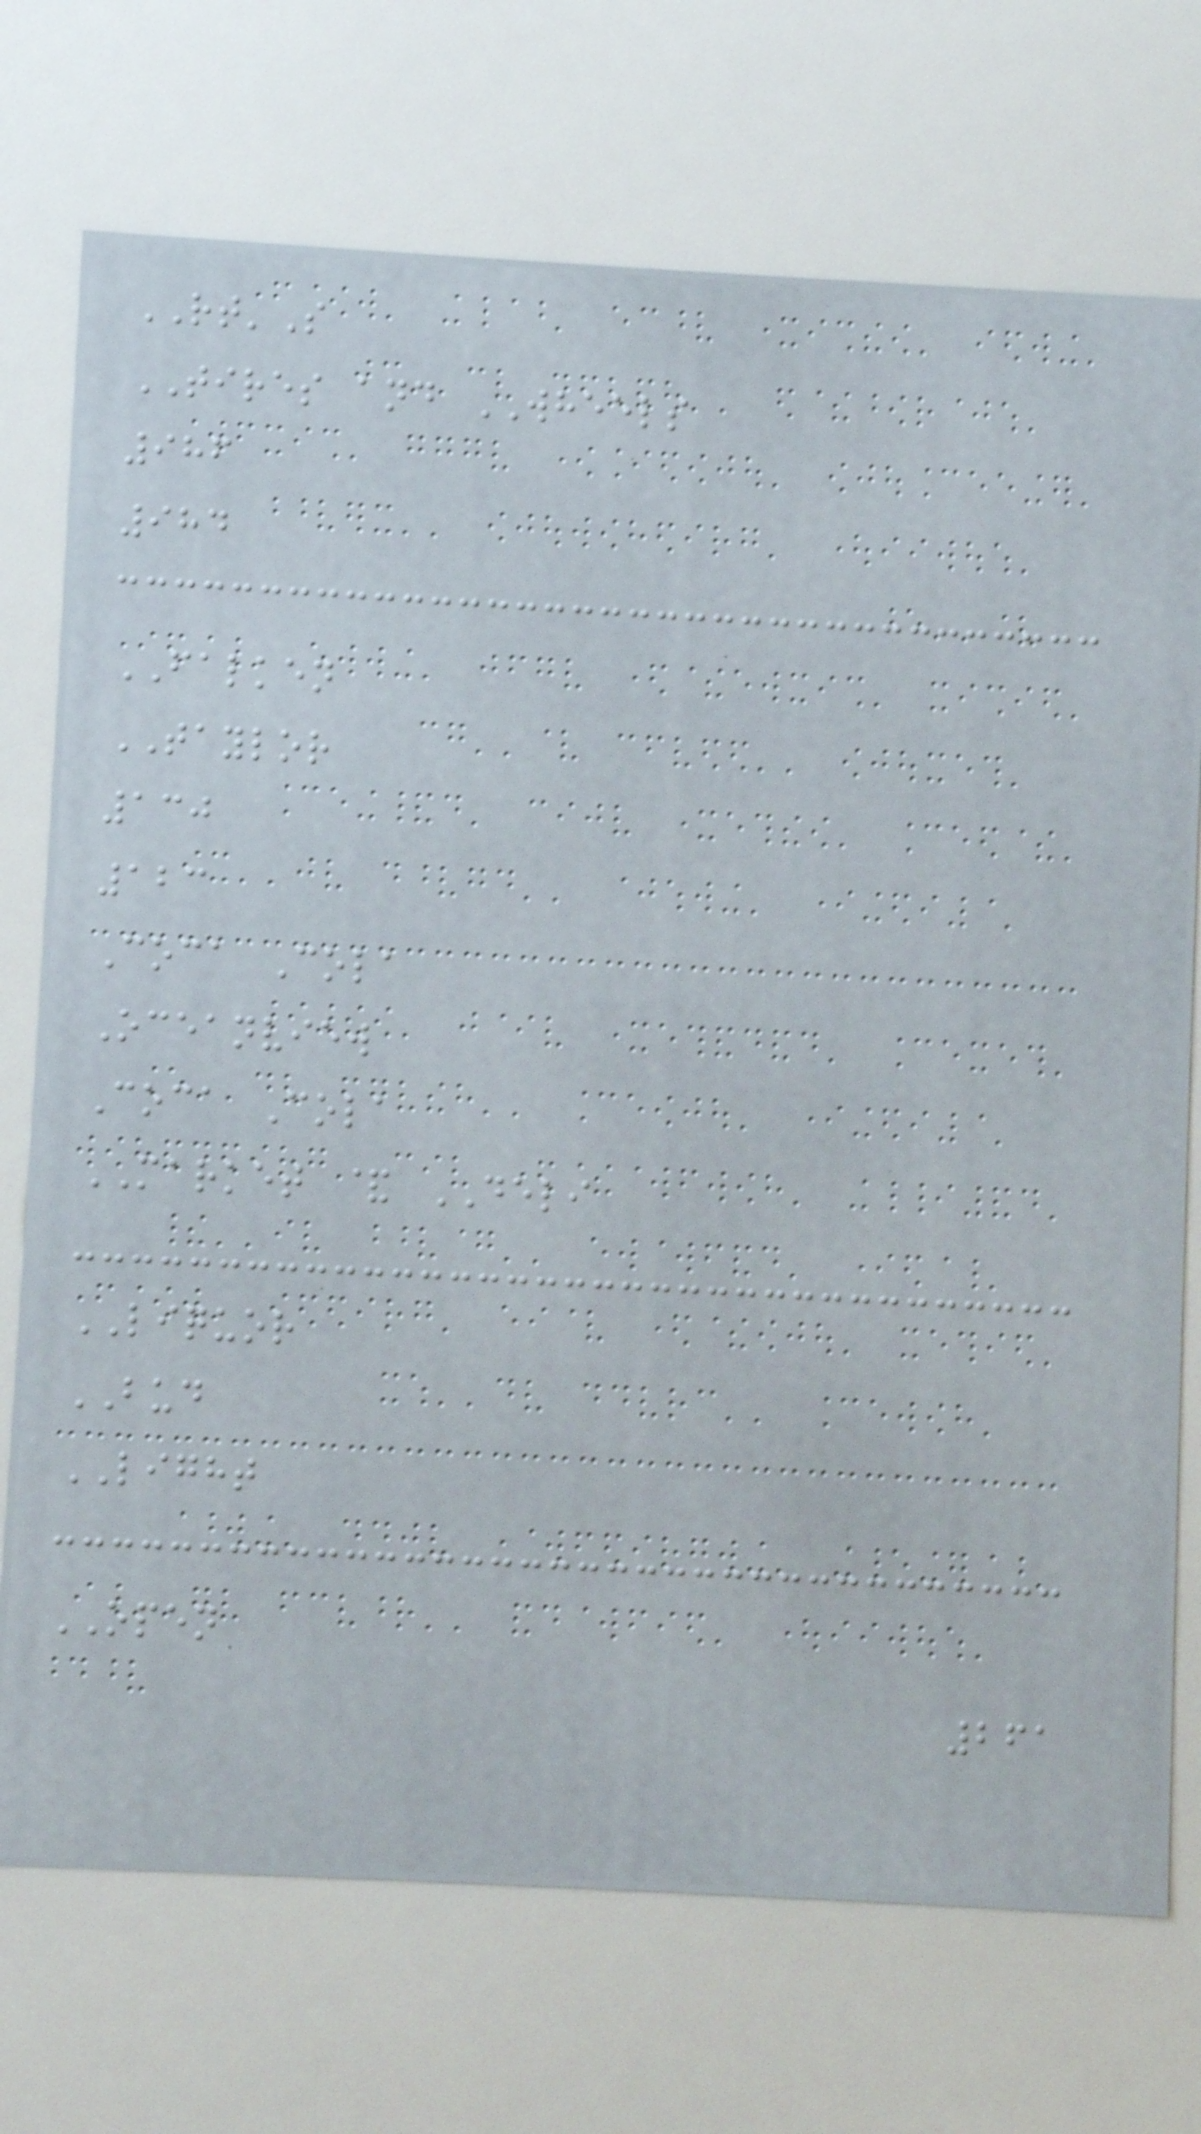RT'S
TIRES and WHEELS
986
984
FALKEN
TAYLOR
130
123
Coca Cola
Oceanview
Coca Cola
MARKET & DELI
LIQUOR
BUD
LIGHT
OPEN
261
